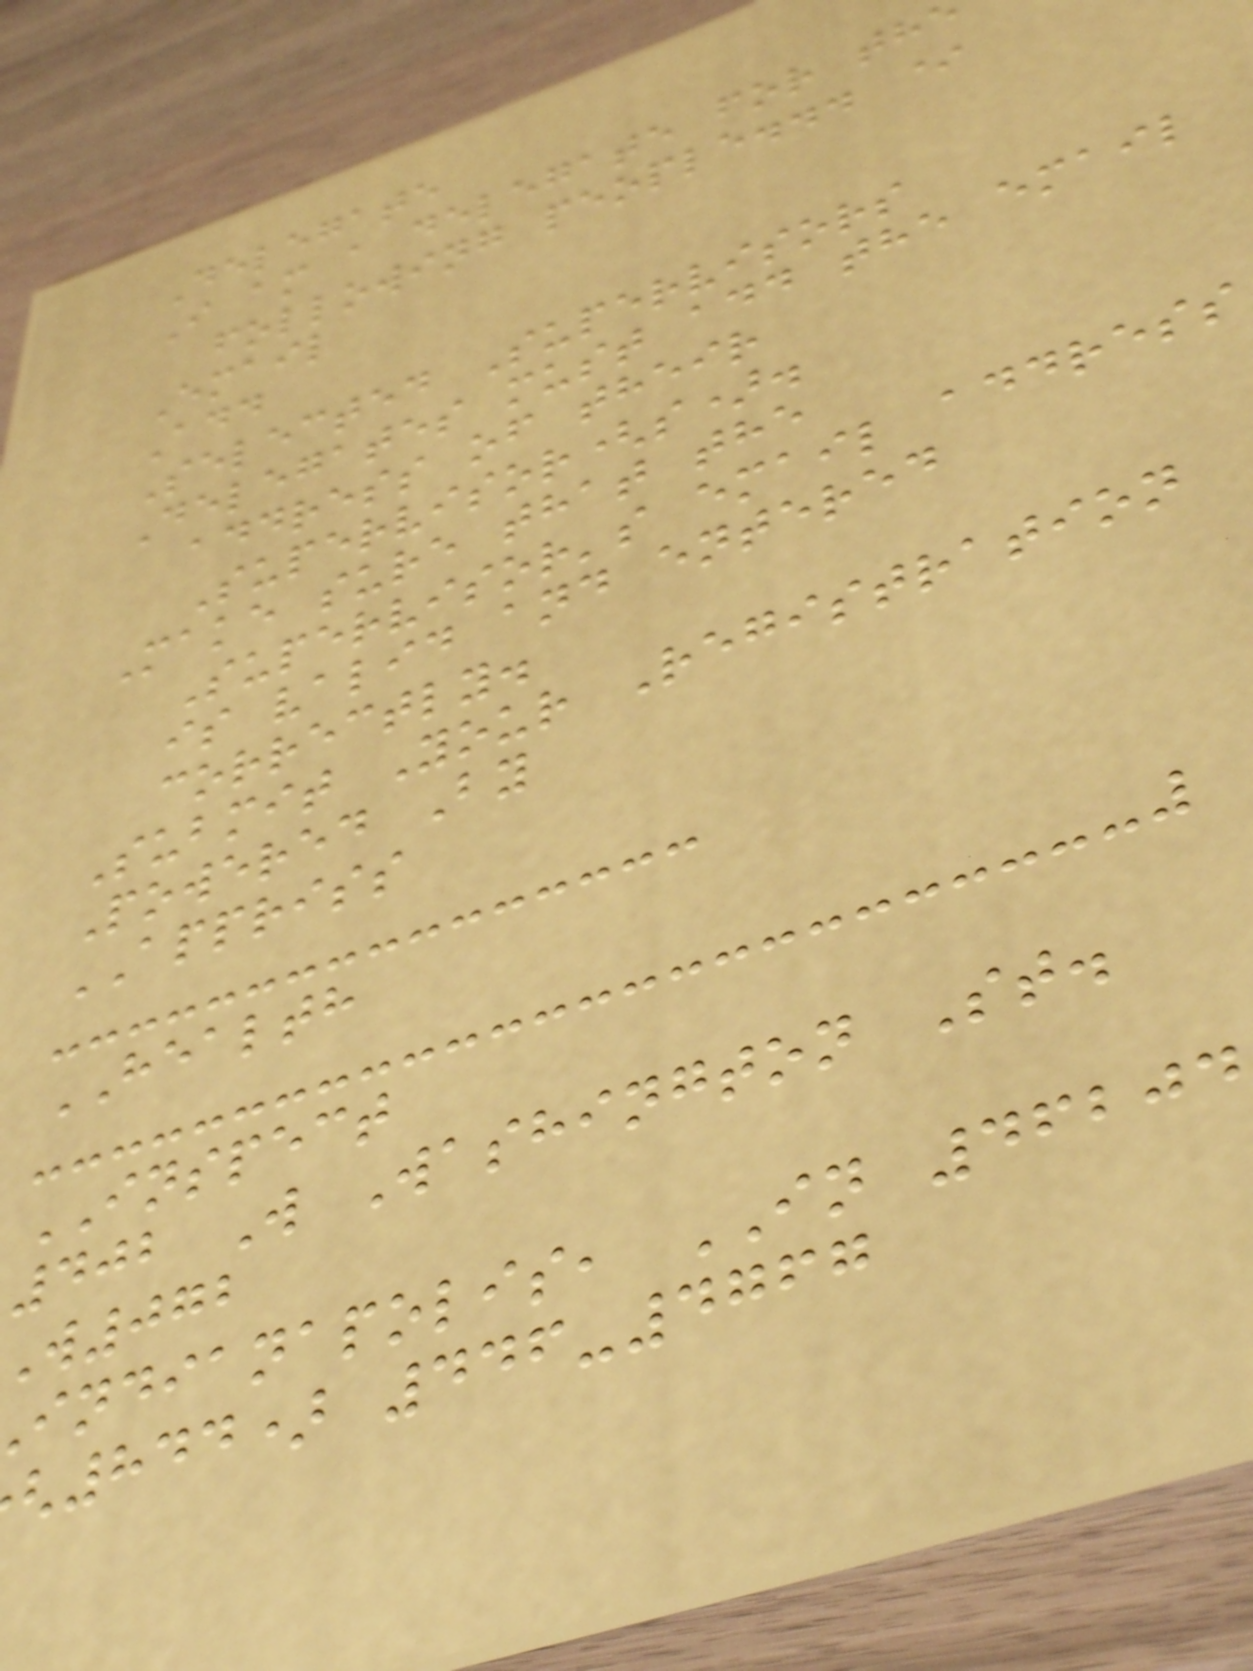Delegate
I am a delegate for th
following people... *
Email
Add
Selected Supervisors
Delegates must add the email
address of their
Supervisor(s).
Make sure that the
Supervisor's email address
is valid and entered
correctly.
Submit Your Registration
Powered By
APPRISS
HEALTH
INSPECT
402 W Washington St.
w072
indianapolis, IN 46204
844) 446-4767
